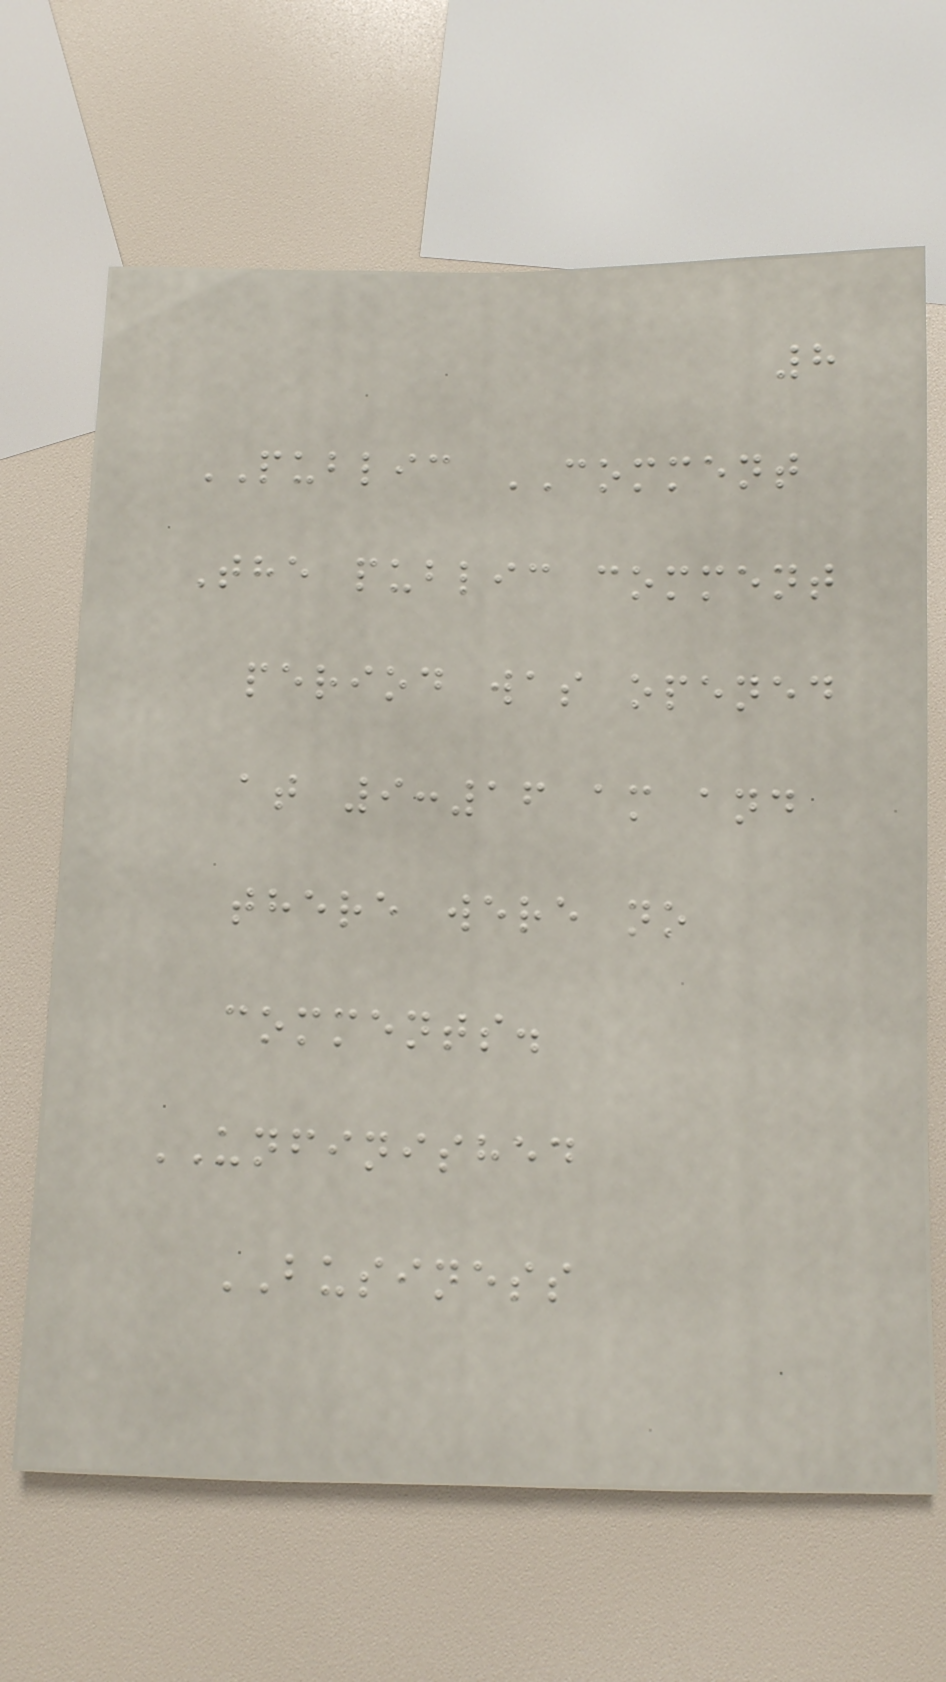8
PUBLIC COMMENT
The public comment
period was opened
at 9:16 am and
there were no
comments.
UNFINISHED
BUSINESS
